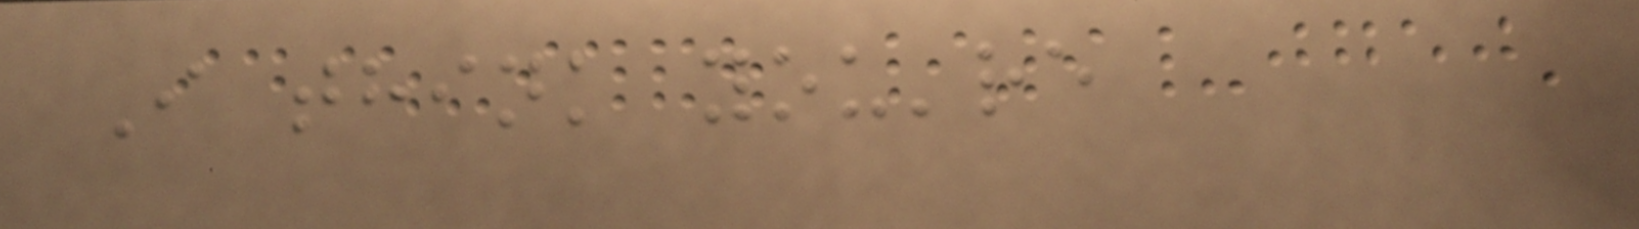I think you're
